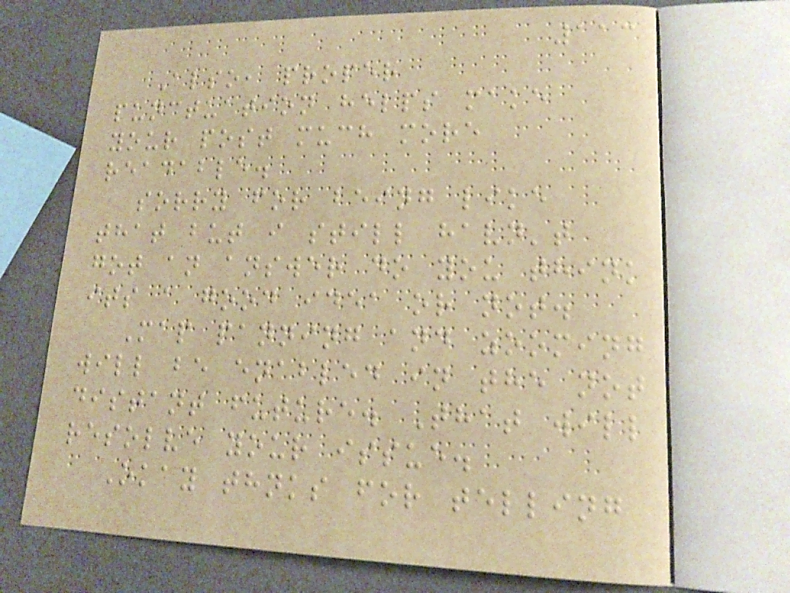113
Also, proper
punctuation helps make
your post much more
readable.
sorry for being like
that but i still havn't
got an answer do you think
its a good idea or not.
Map panning and zooming
will be enabled in the not
distant future. That will
resolve your issue.
Okay thnks for telling
